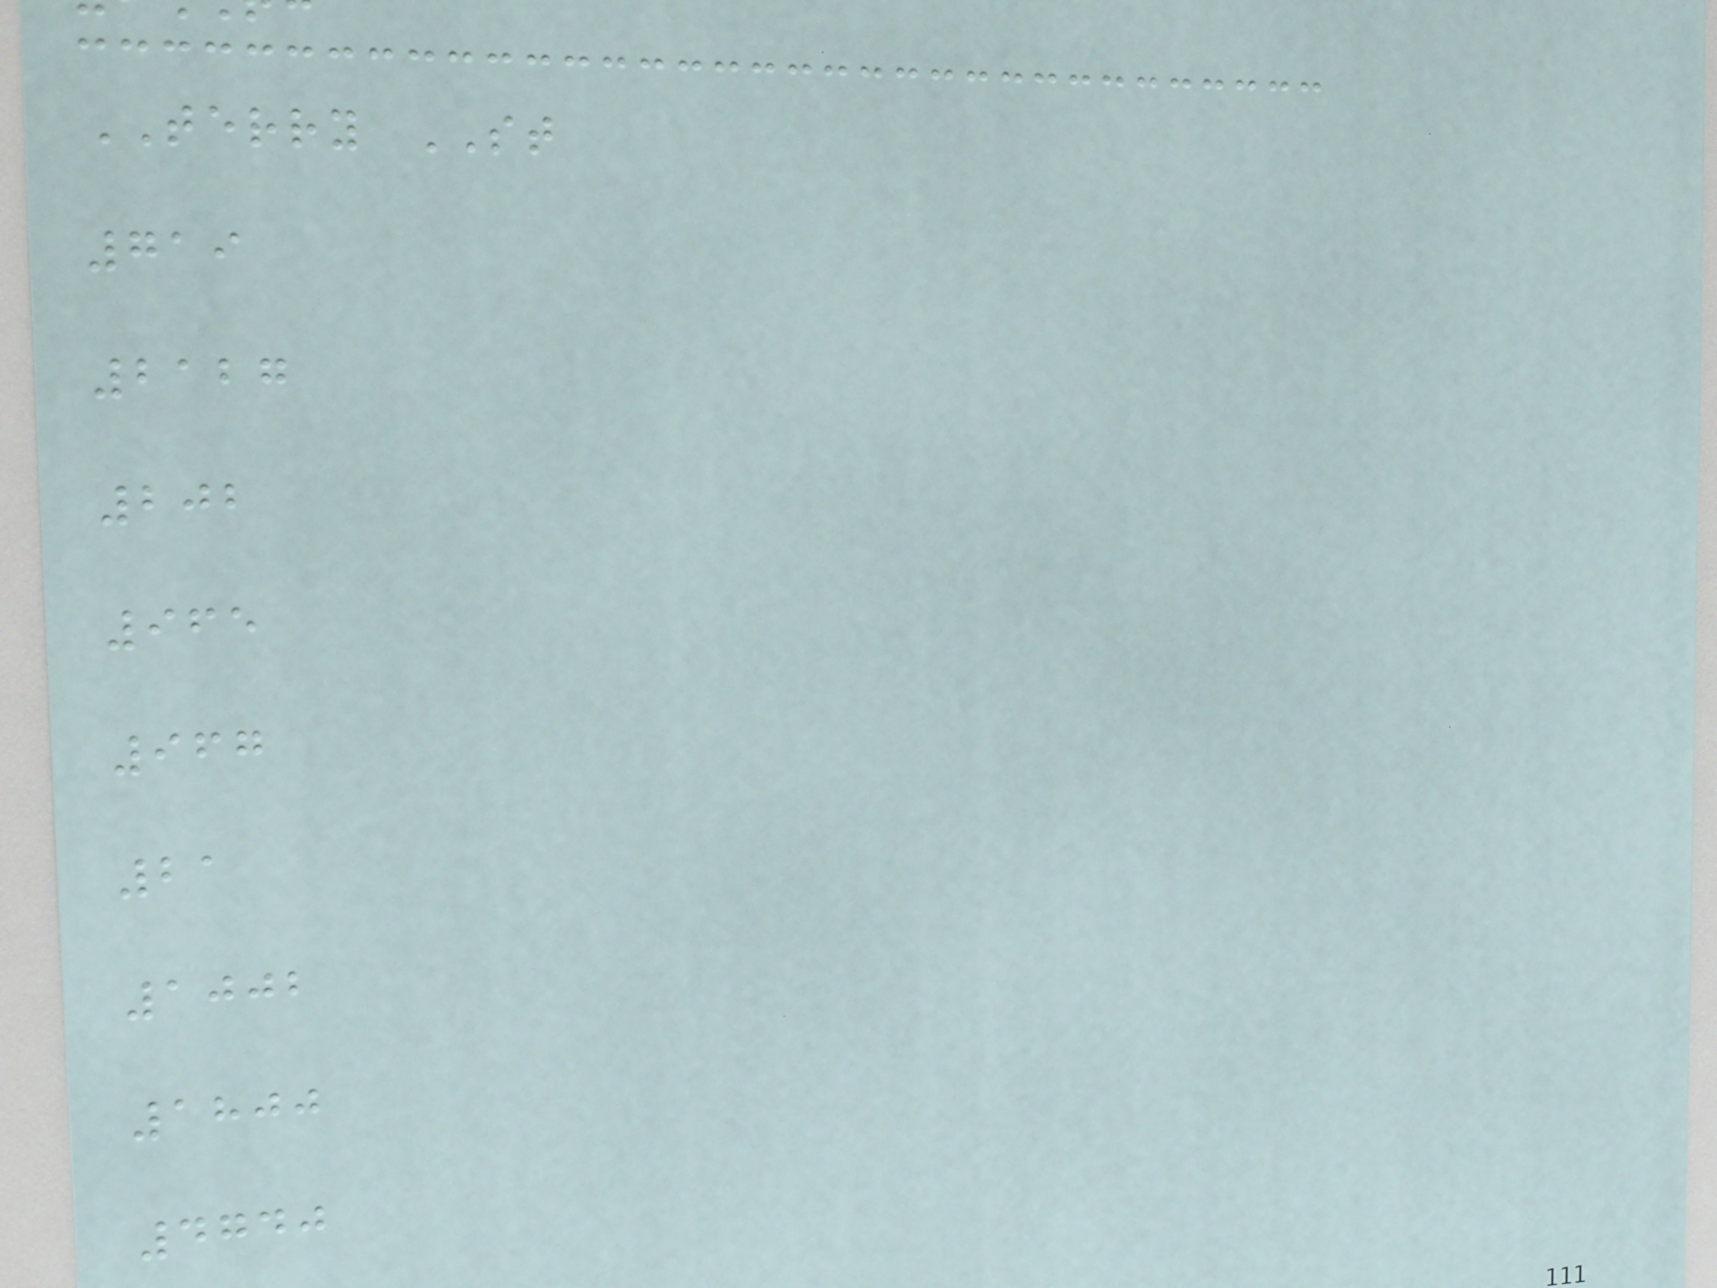TERRY ST
719
2127
202
965
967
21
1002
1800
4740
